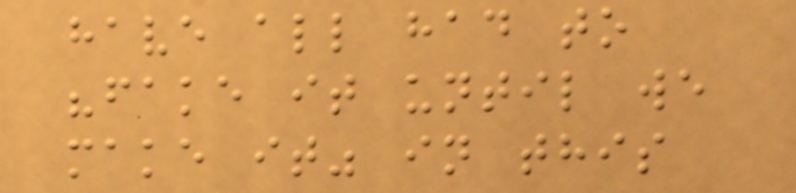have all had to
"fake it until we
make it" in this
